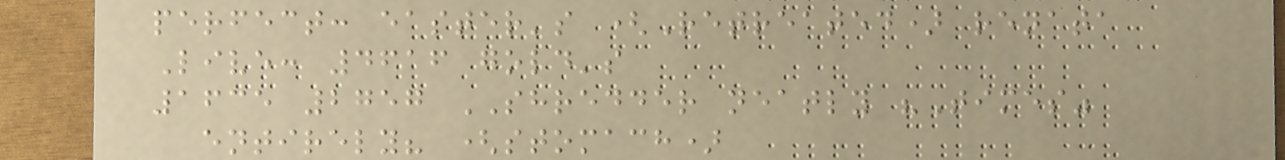perfect: easter's (Retreated) renata
Live: 4616 gold's
1635 2757 SHREDDER neatly "Times"
entirely? (stomach)
